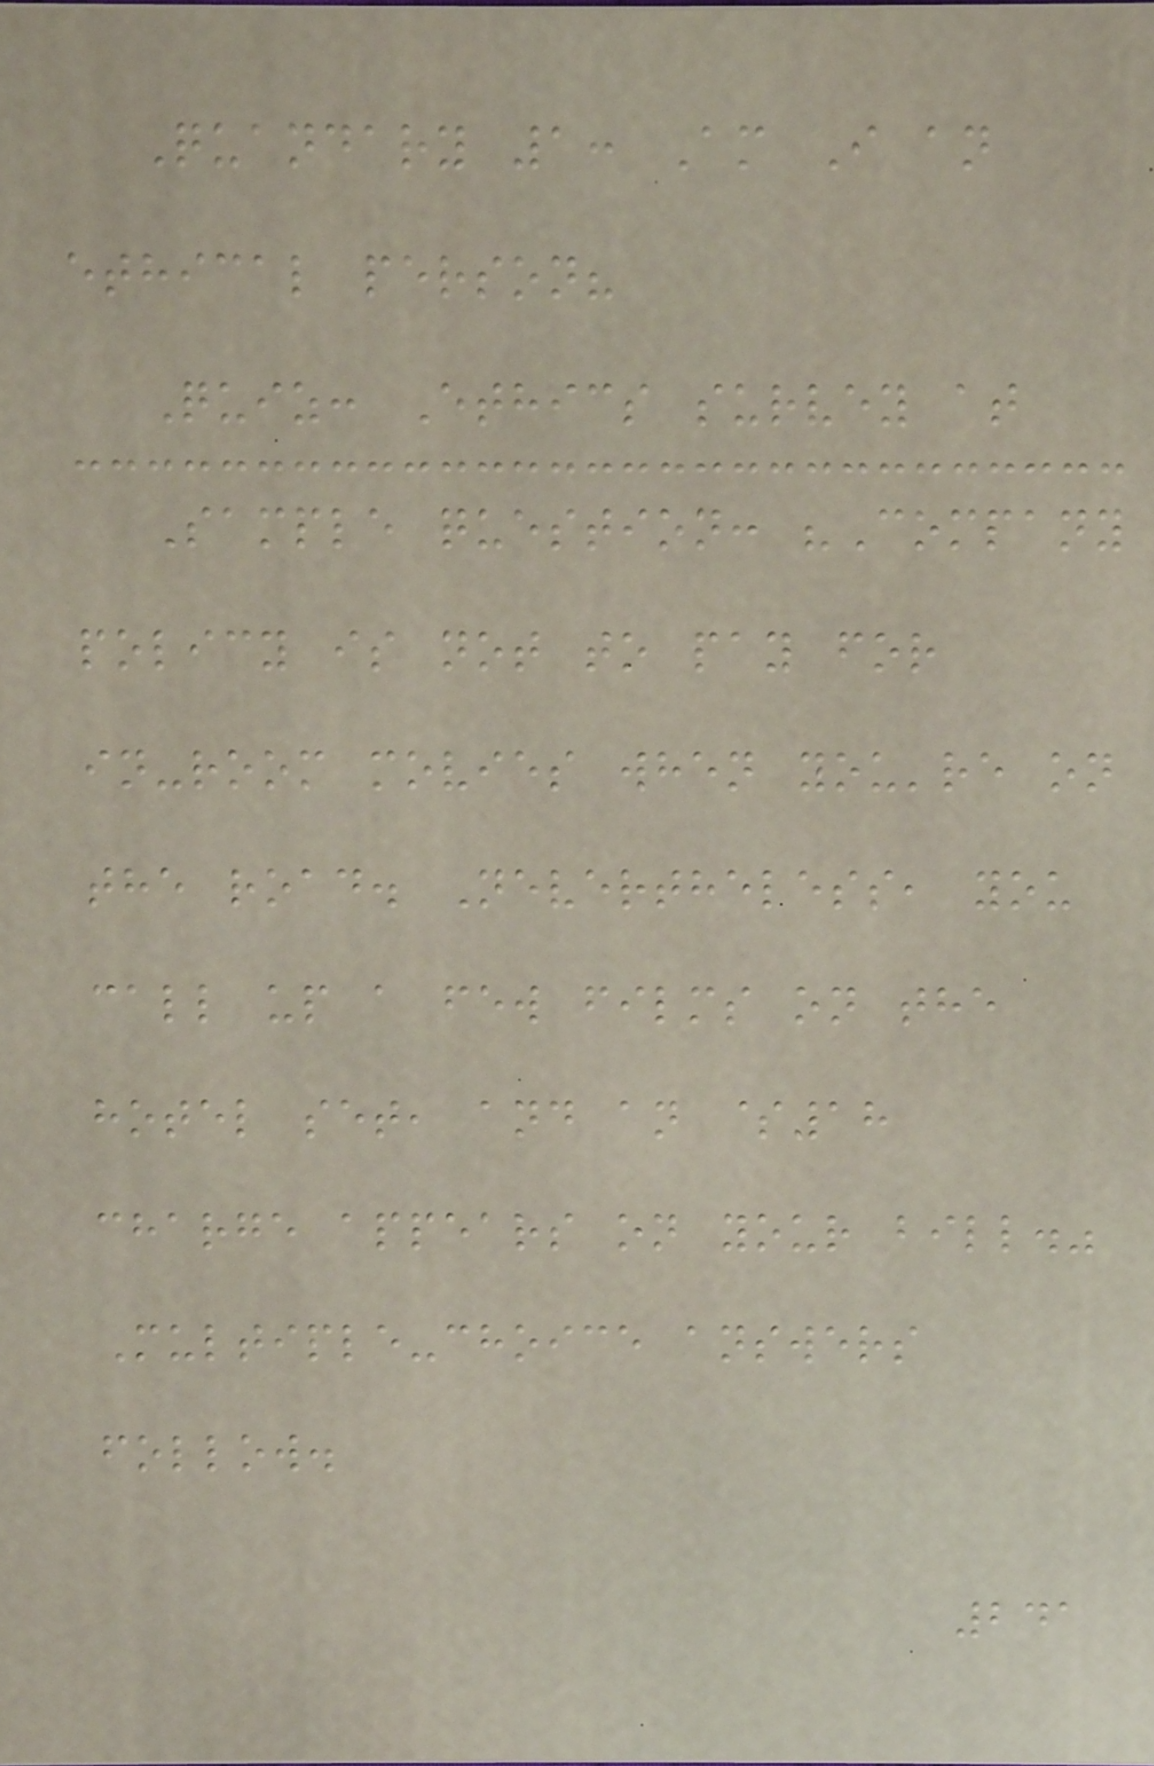Quandary 1: Am I an
ethical person?
Quiz: Ethics survey at
Sample question: "Company
policy is not to pay for
in-room movies when you're on
the road. Nevertheless, you
call up a few films on the
hotel set, and an $18
charge appears on your bill."
Multiple-choice answers
follow.
241
